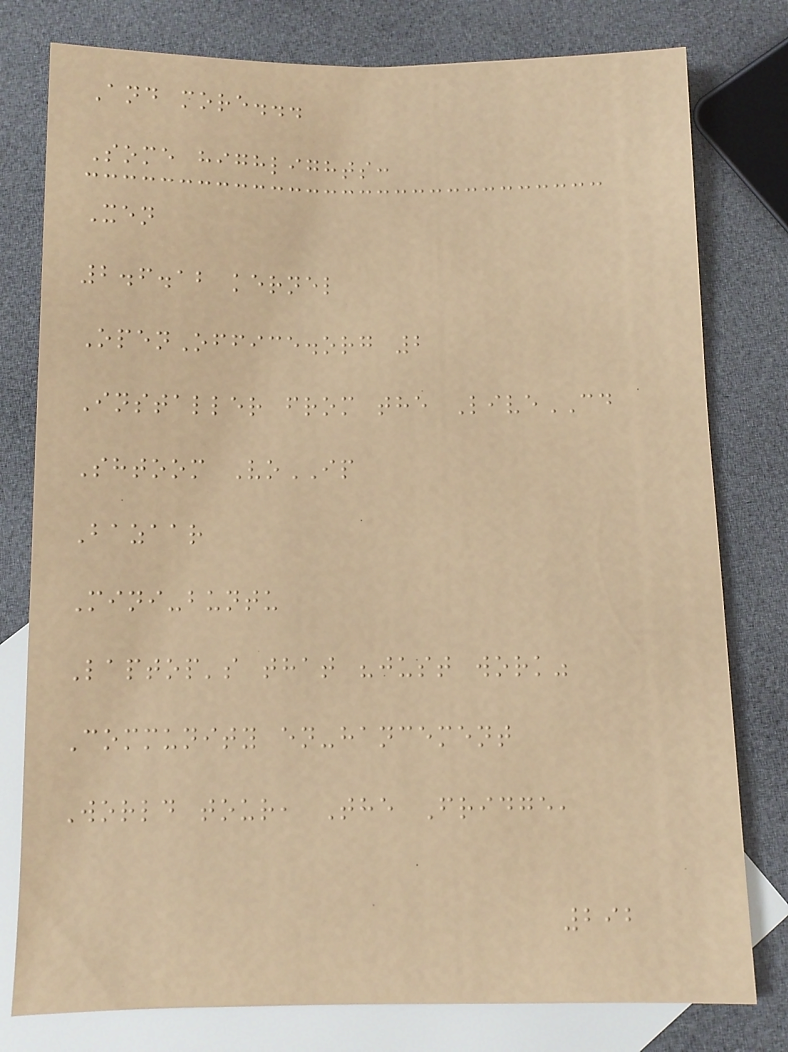And more...
Some highlights:
Xen
2.6.12 kernel
OpenOffice.org 2
Installer from the LiveCD
Shtoom VoIP
Bazaar
Mini-buntu
Laptop's that "just work"
Community en-hancement
World tour, The Fridge,
292
